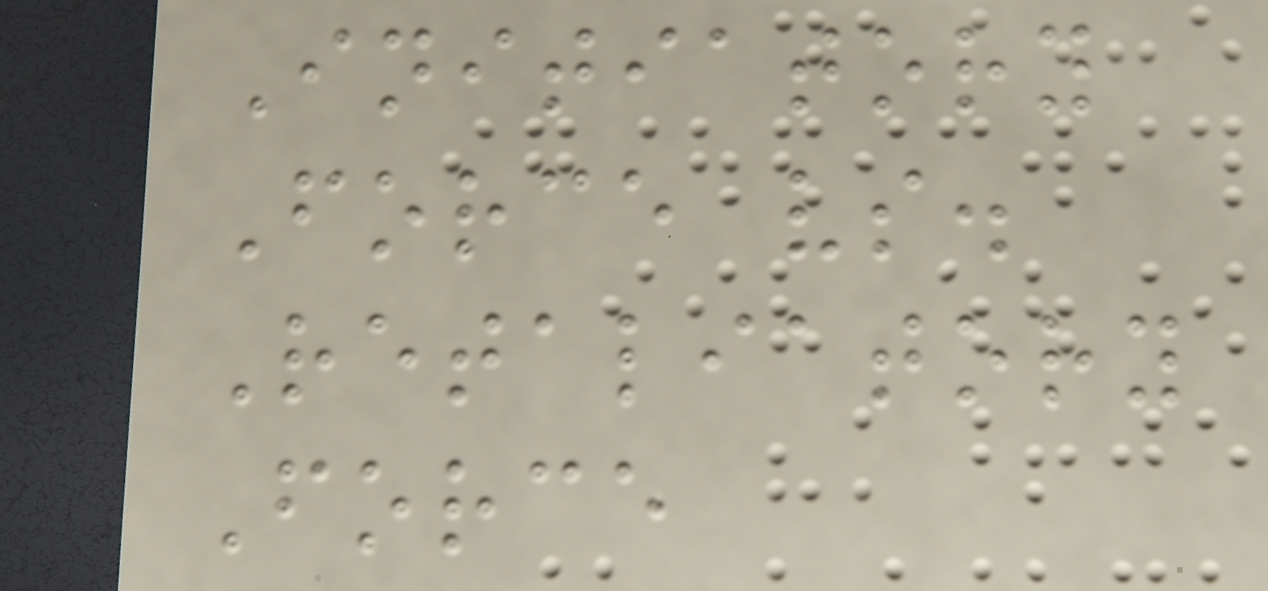Initiatory
Force vs.
Retaliatory
Force
